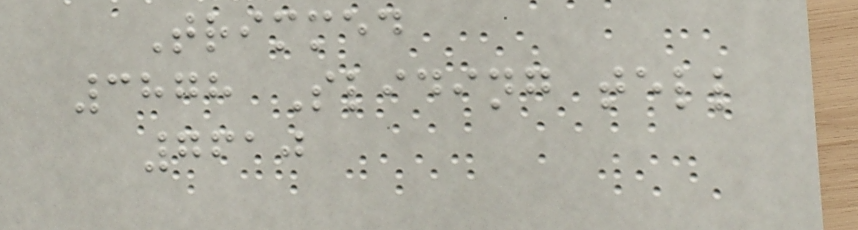Trimmed
3878 Sliding tell
7610
